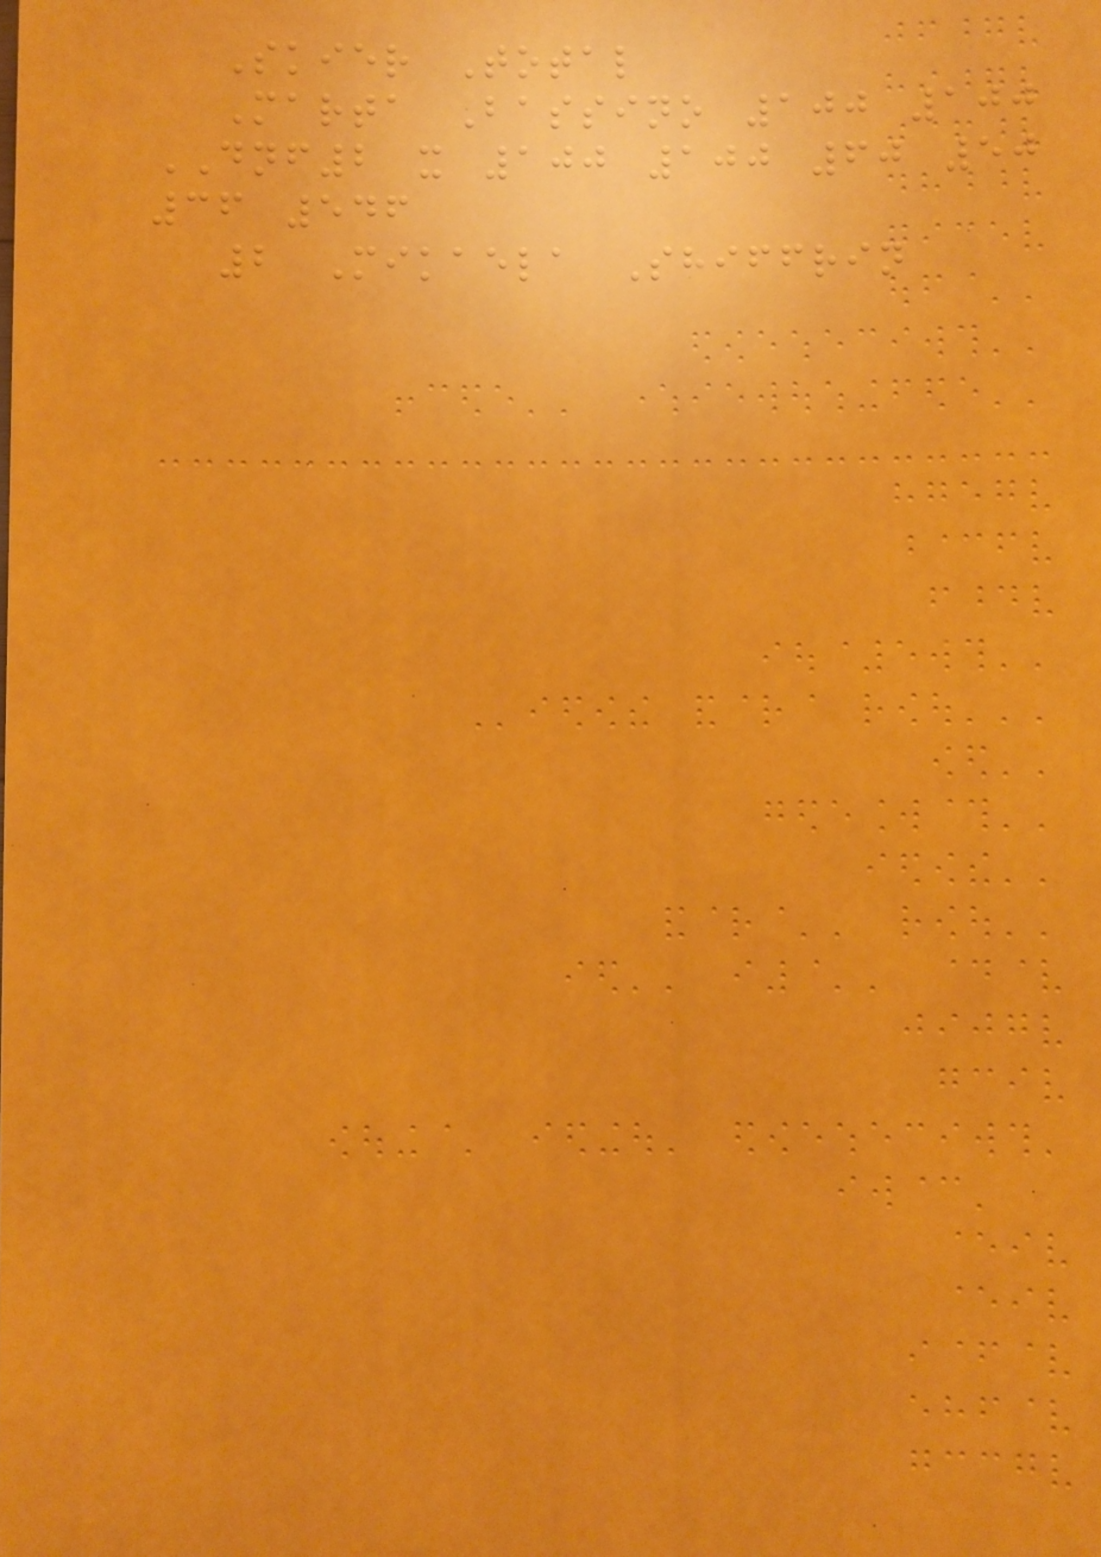Skier Total
Marta Bassino 100 100
DNF2 x 100 100 60 50
36 546
2 Mikaela Shiffrin
